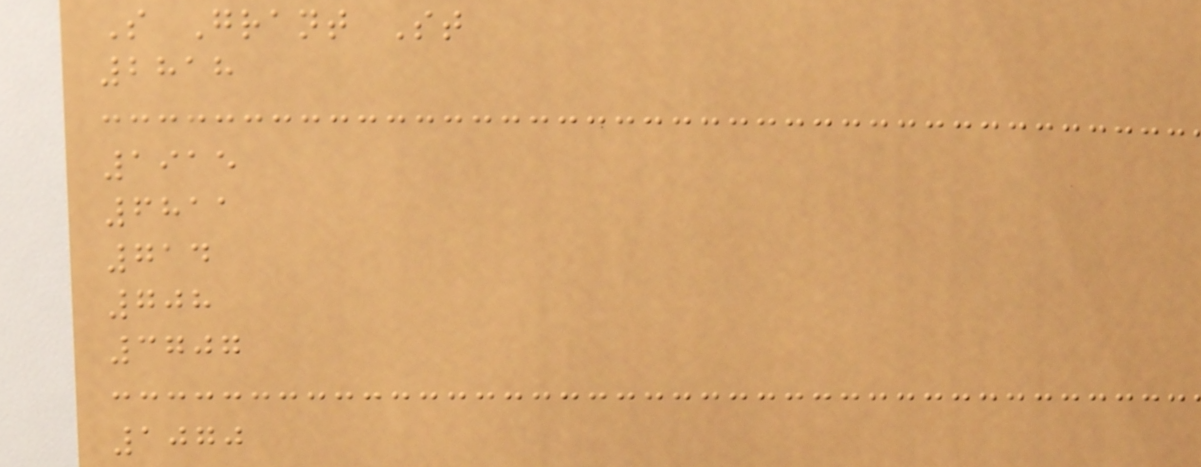S Grant St
2818
1915
6811
714
708
3707
1070
